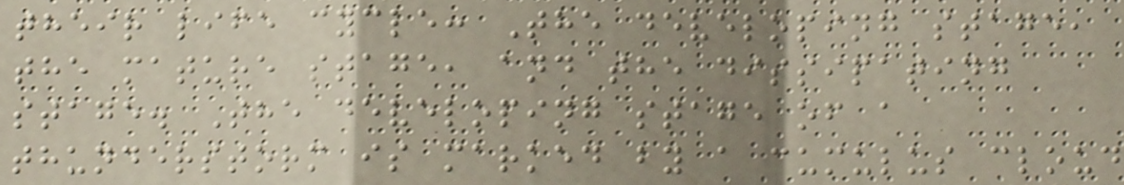their life cycle: The developing stage,
the mature stage, and the dissipating
stage. The developing stage of a
thunderstorm is marked by a cumulus cloud
